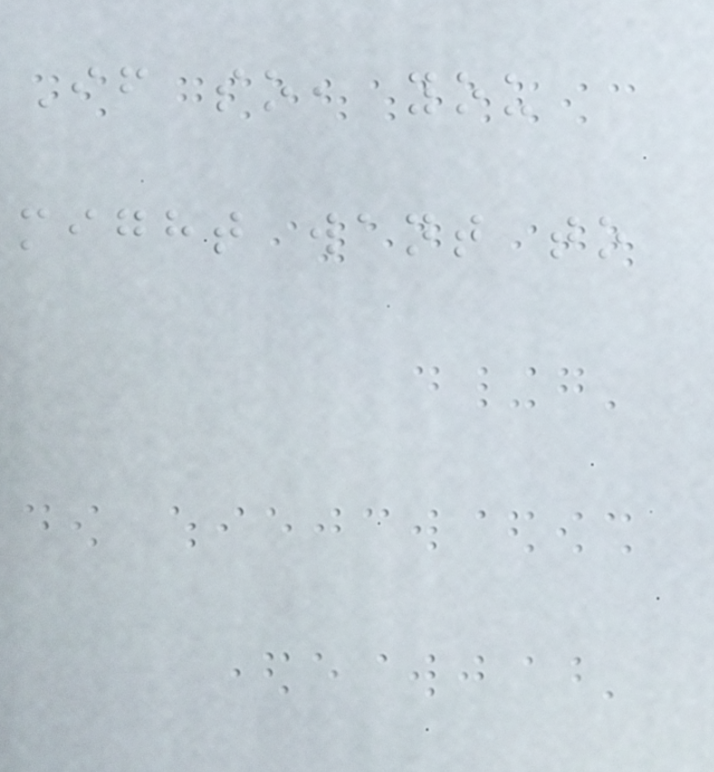If so, you
might want to
